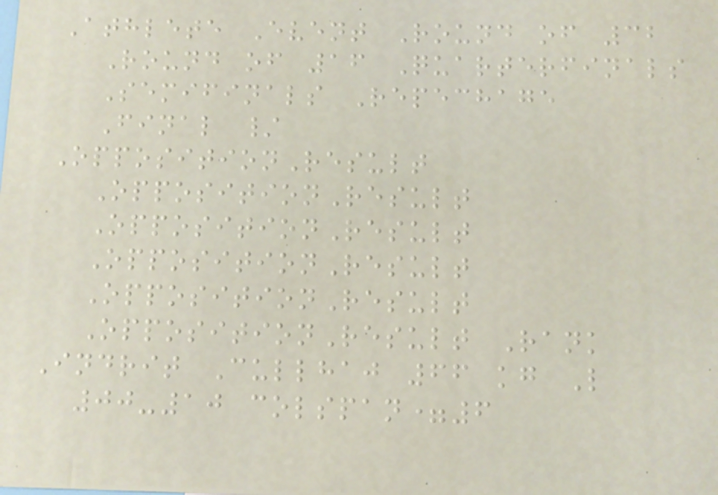Athlete Event Round of 32
Round of 16 Quarterfinals
Semifinals Repechage
Final /
OppositionResult
OppositionResult
OppositionResult
OppositionResult
OppositionResult
OppositionResult Rank
Indrit Cullhaj 66 kg L
00-10 colspan=6
